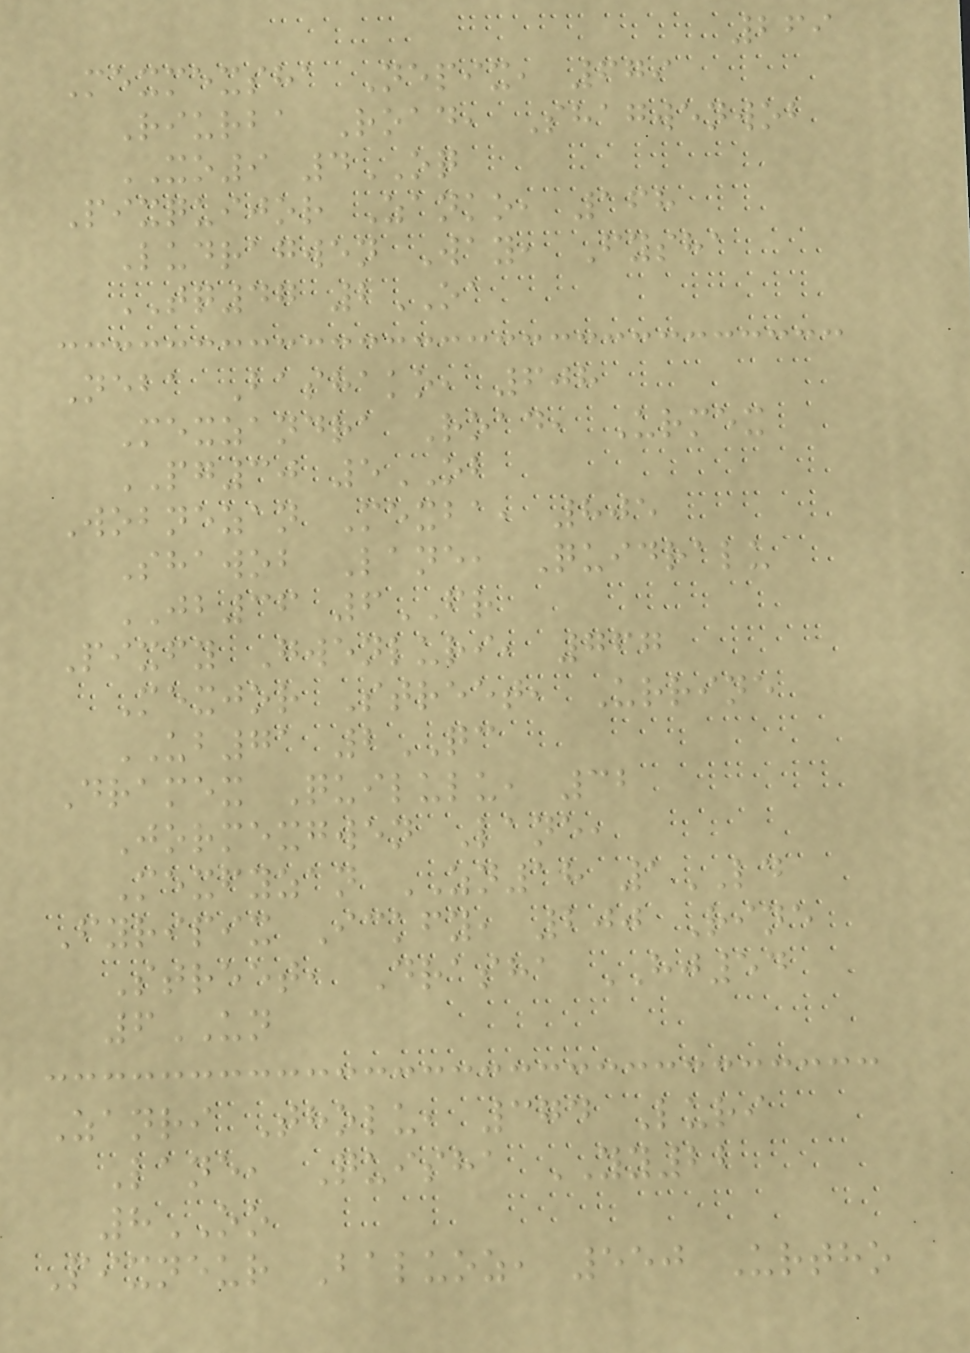269
Mexmexsha Nepix, 679
Riurba Road, Shagwenwob
XO9 4OQ
Pixquijor Zanko, 168
Ludragwen Way, Fysha
TQ47 2OA
Neba Bashako, 608
Mexzandra Road, Urmex
PG30 5OB
Wobnezan Mexba, 805
Shawob Lane, Quidralu
JB36 6FR
Pixfy Gwenluri, 767
Mexjor Street, Urrine
UB71 2QC
Dramex Quilulu, 32
Jormexgwen Lane,
Mexfyzan ZN18 1LD
Fyripix Ickfy, 200 Rine
Street, Drasha HJ54
6UN
Zanri Tholu, 374 Luri
Lane, Quisha YY22
8OO
Pixneur Baluoz, 550 Urtho
